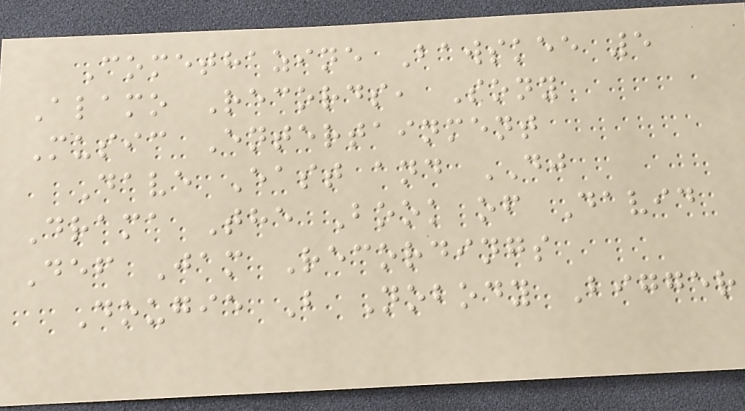Comethazine Bawskee 5
Alamo Records, Sony
Music Entertainment
Dave East and DJ
Drama The Book of David
Def Jam Recordings
Dougie B Nobody Bigger
